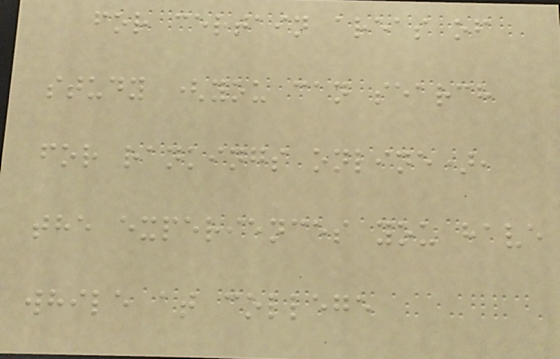for certain areas of
study (you can search
for rankings online),
the experiences you have
while at college
